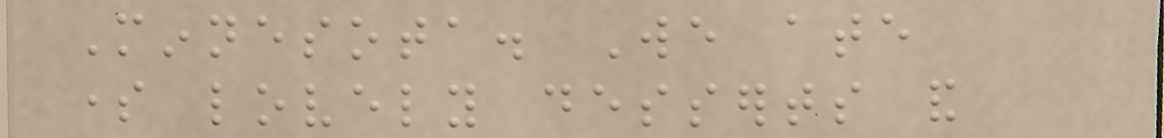Minnesota. We ate
some lovely desserts and
